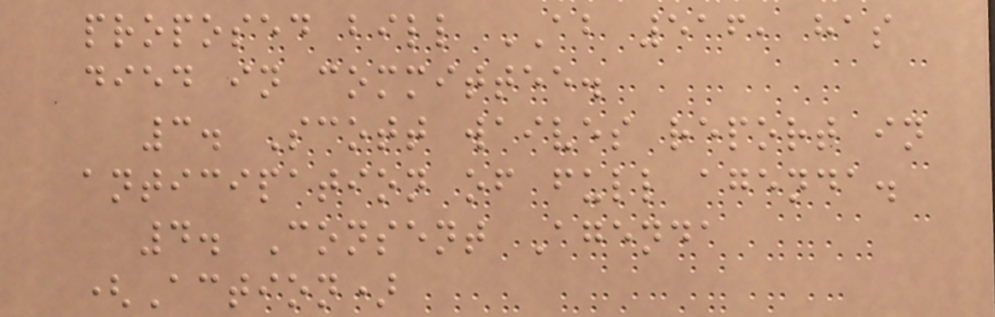proposed bill AB 516, has
died in committee.
3. Scott waives report in
anticipation of full agenda.
4. Consent Agenda
(Action)
